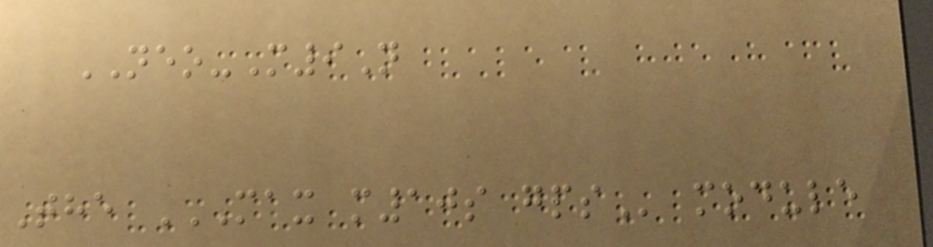NEO-M9N
The MAX M10S GPS module
